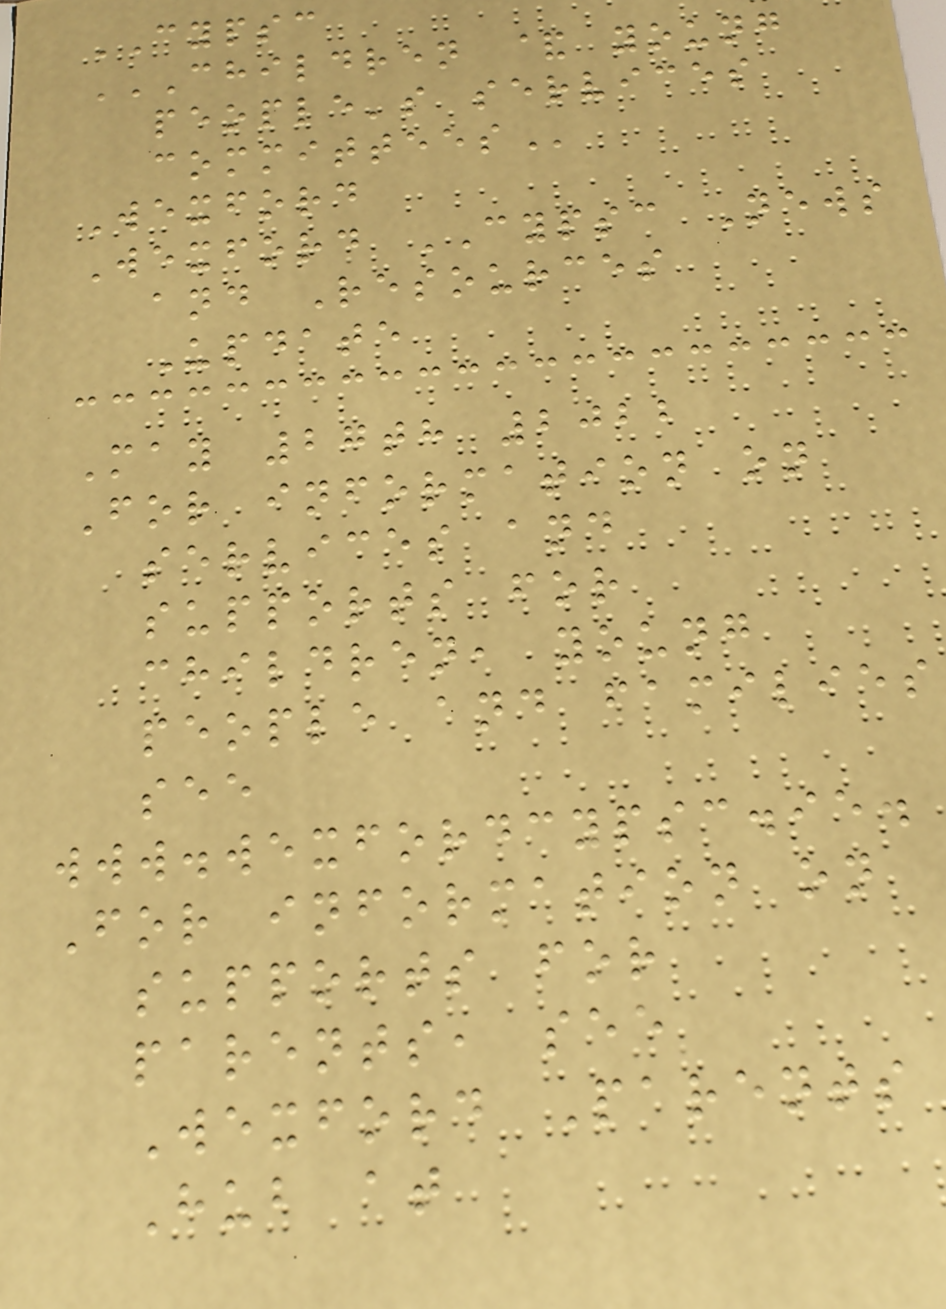CYPSC
CHILDREN & YOUNG
PEOPLE'S SERVICES
COMMITTEES
Wexford
Wexford CYPSC News
and Resources
Update
May 27th 2022
For information on
services and
supports for
children, young
people and families
see
www.wexfordcypsc.ie.
For information on
supports for
parents, see
Wexford Parents
Hub at
